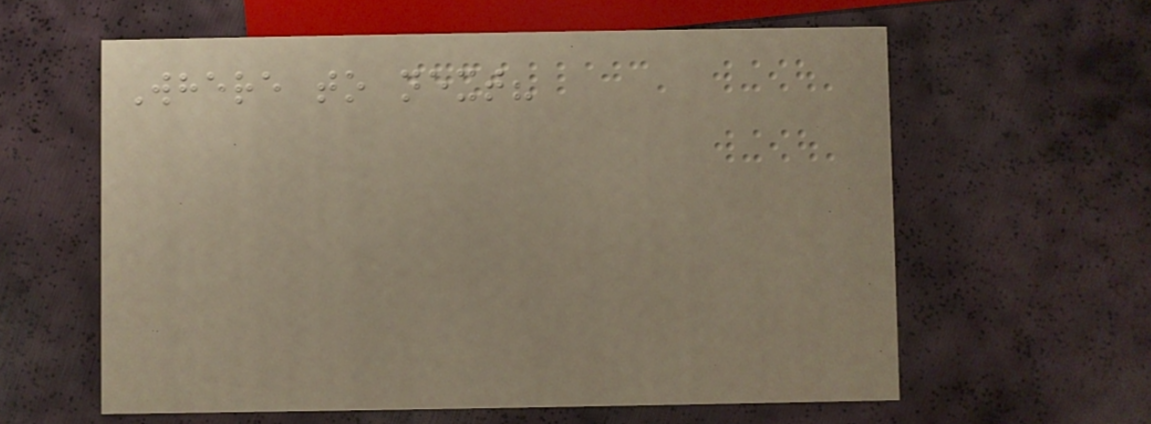Where to next?
